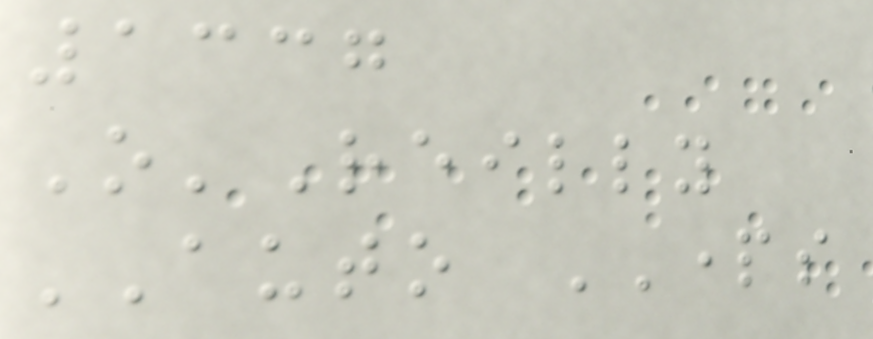1337
O'Reilly
AUTO PARTS
